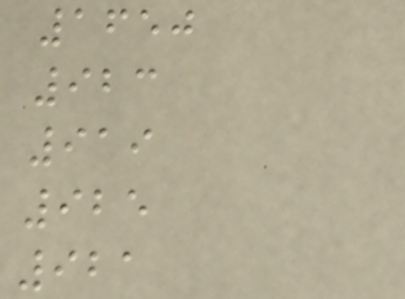1650
923
919
925
921
